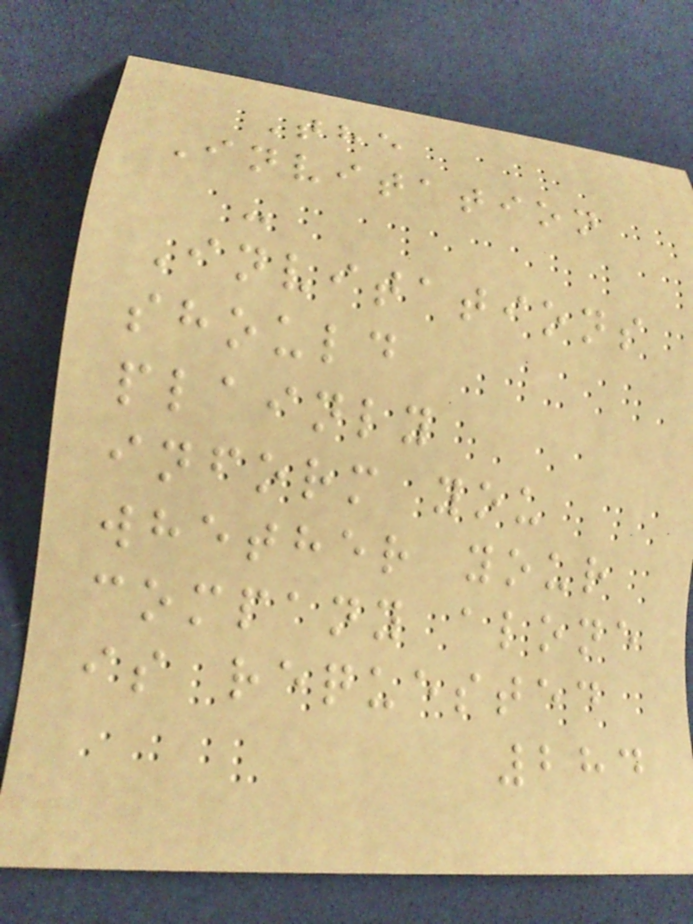The
Invitation
-
Invitations
should
plainly
inform you
whether your
company alone
is requested
284
